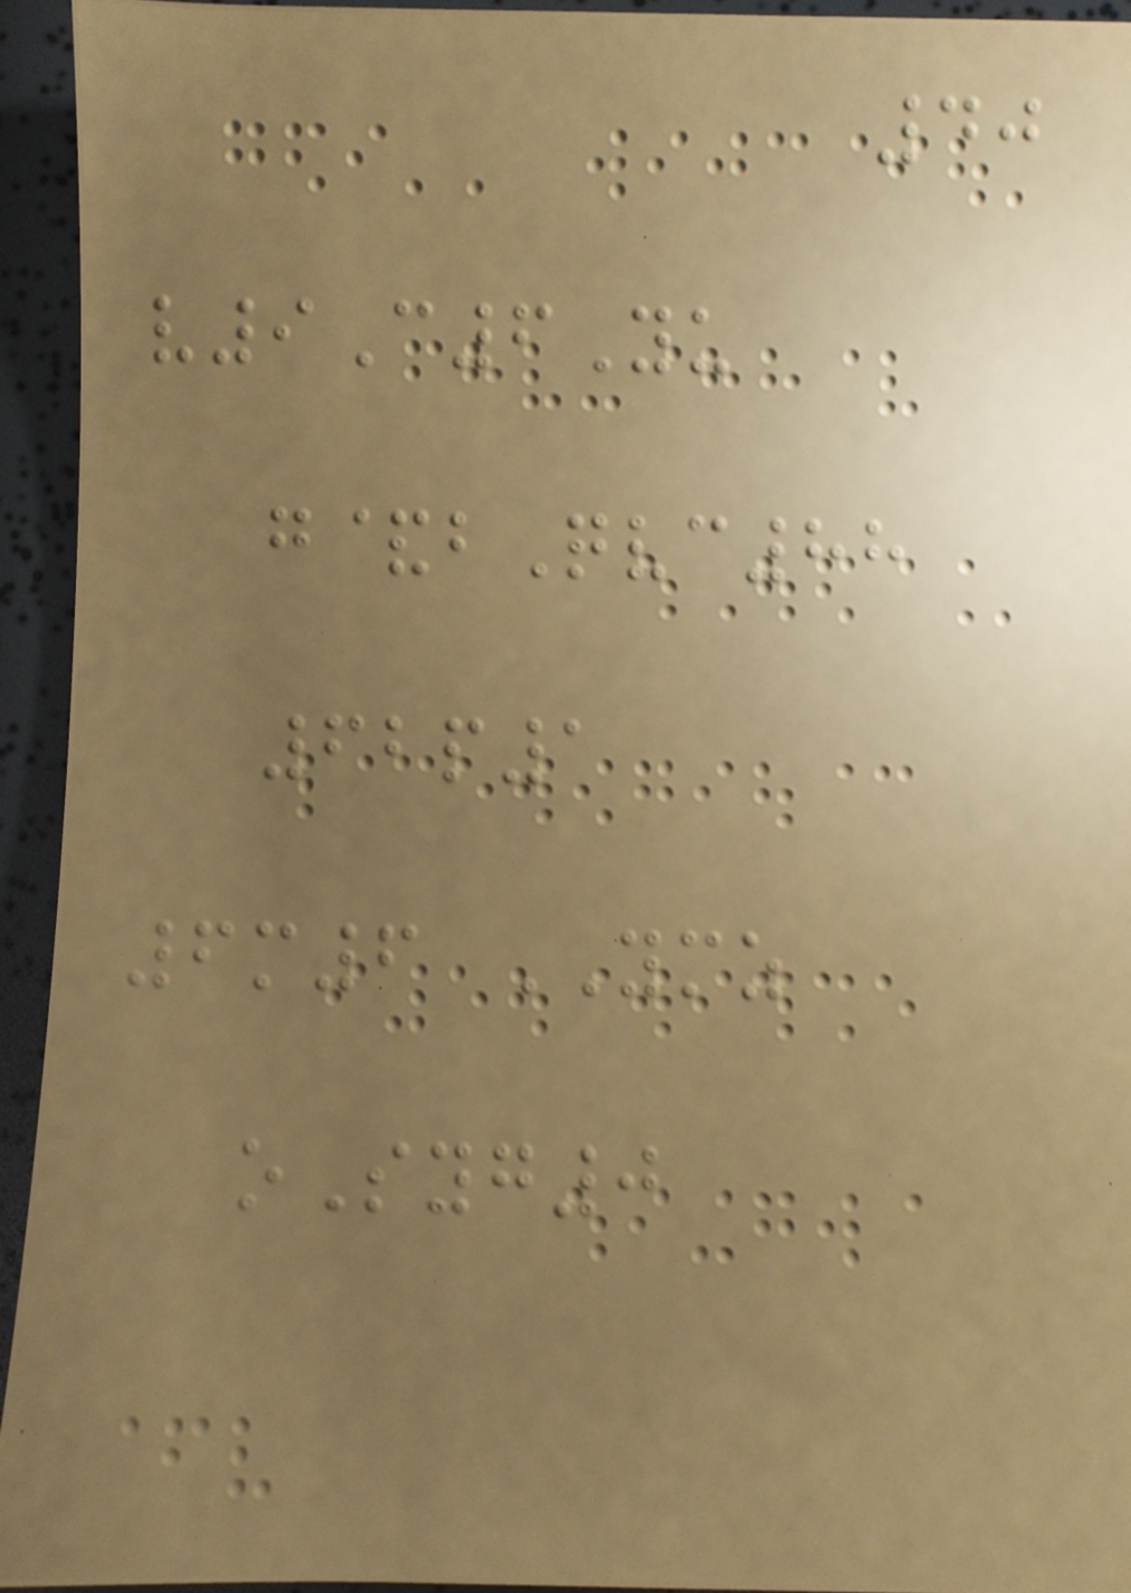40
v9C6Yu
g&bQvc88
62p1
6m6 YMZ
oSyg0
